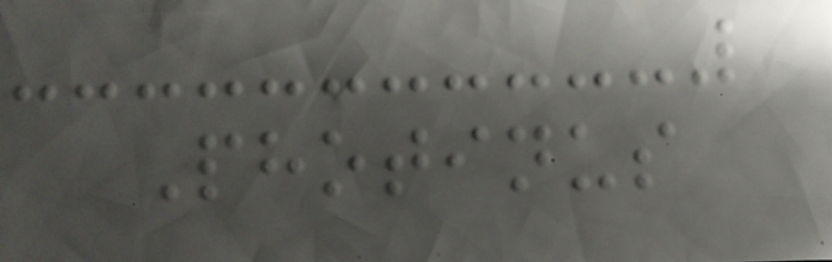Photinus
